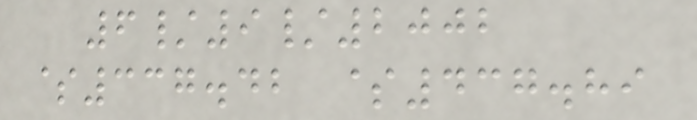6/9/2002
$337.42 $437.89
